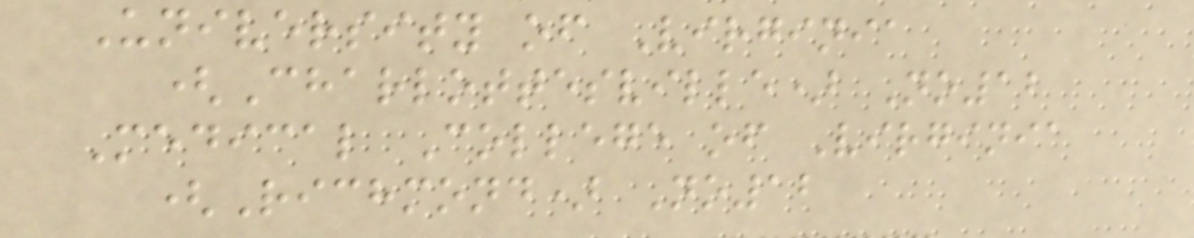University of Virginia
(Charlottesville) No12
Medical College of Virginia
(Richmond) No12
